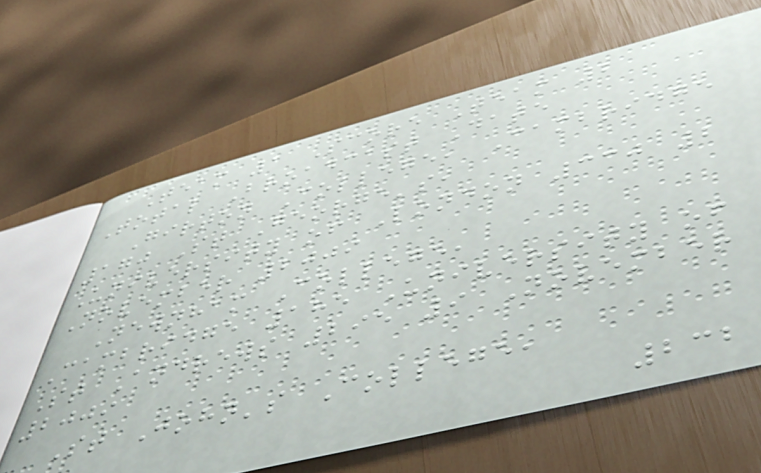Team 1 Score Team 2
Total Broadcast Date
Girton College, Cambridge
170 St George's,
University of London 330 2
November 2009
Newnham College,
Cambridge 185 University of
St Andrews 295 9 November
2009
St John's College,
232
